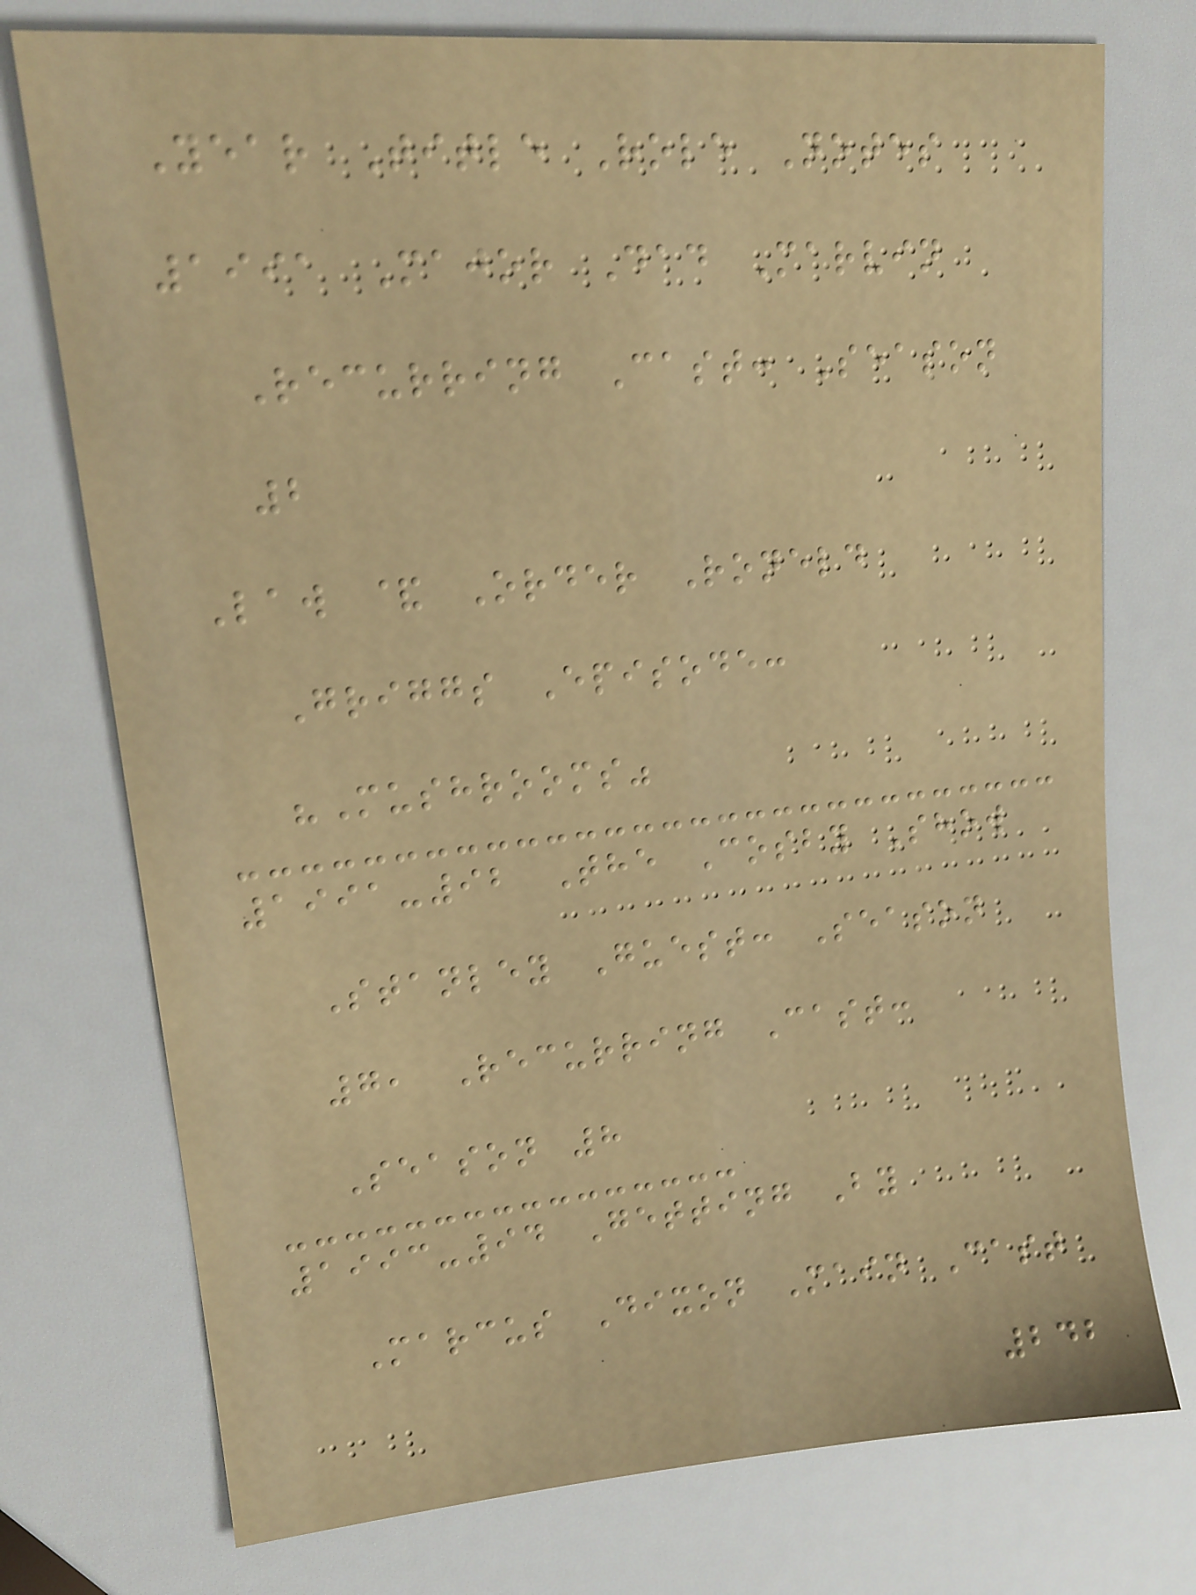Year Title Role Notes
1991 Major Dad Marvin
Recurring Cast: Season
2
Law & Order Roneld
Griggs Episode:
"Mushrooms"
1991-92 The Cosby Show
Stanley Guest: Season
7, Recurring Cast:
Season 8
1993-94 Getting By
Marcus Dixon Main Cast
242
